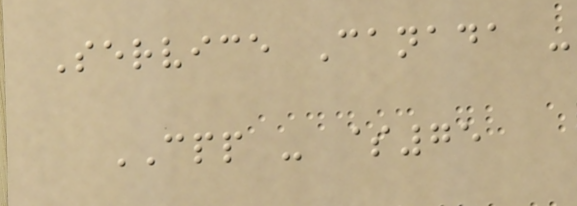Service Canada -
CPP - $75
